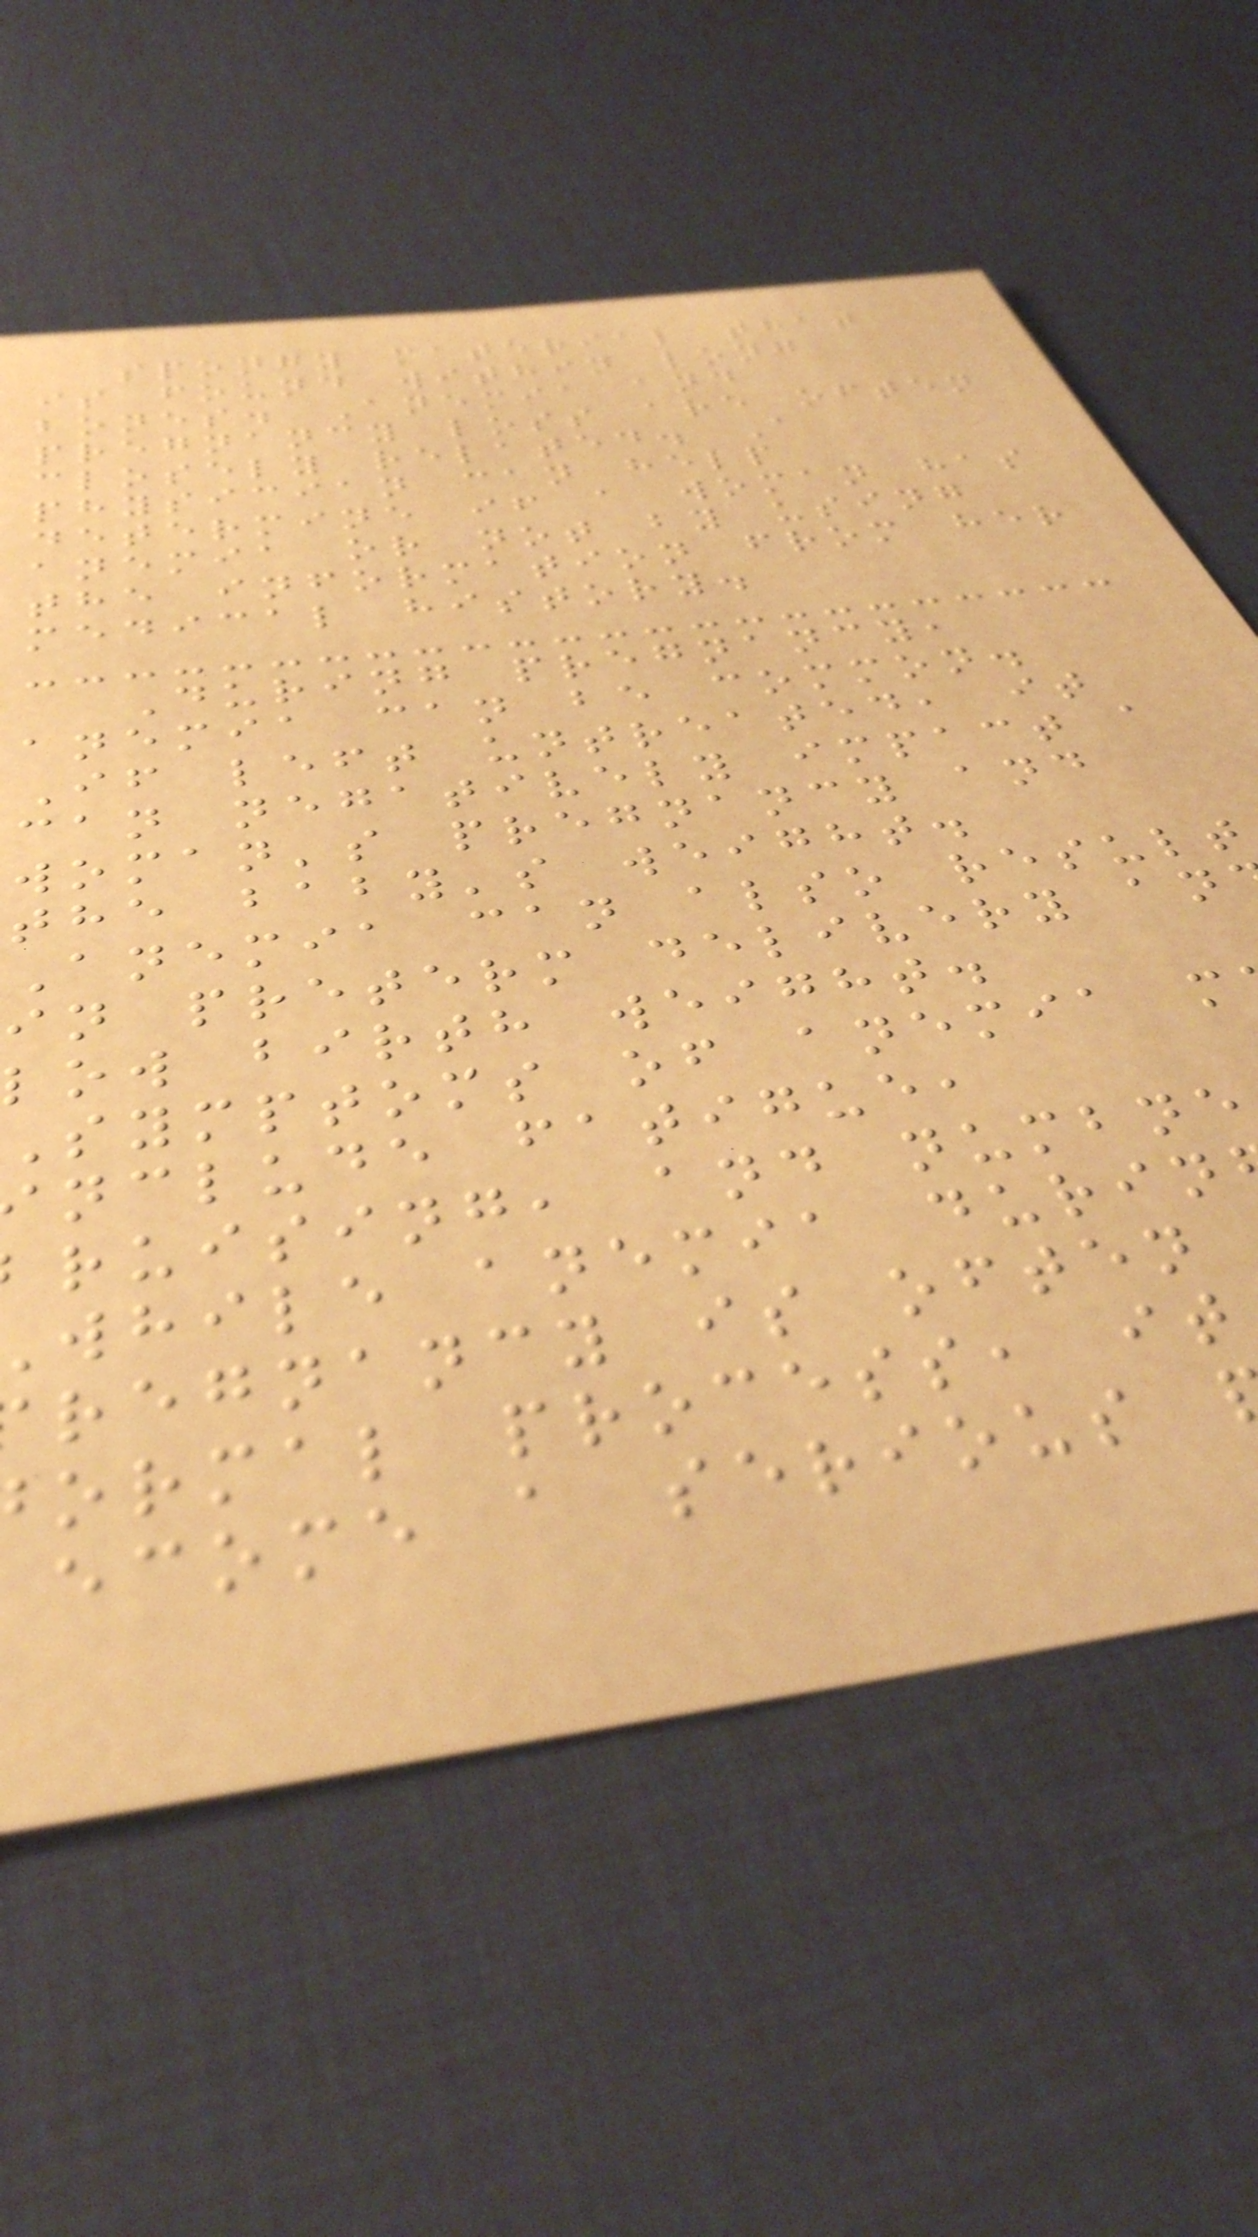spongy material that
is found within long
bones. Anemia and
pregnancy loss are often
closely related. A
physician can help
determine if a woman has
anemia or not by using
the information from her
medical history.
During pregnancy,
anemia can be common.
If left untreated, it
can negatively impact a
woman's pregnancy and
the baby's weight.
Anemia can also result
in preterm delivery an
low birth weight.
symptoms of anemia m
nclude fatigue,
ruising, and numbne
while anemia durin
regnancy is often
ormal process, it
ecome a serious
